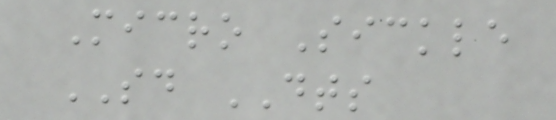Micro Sickle
SD DTS
